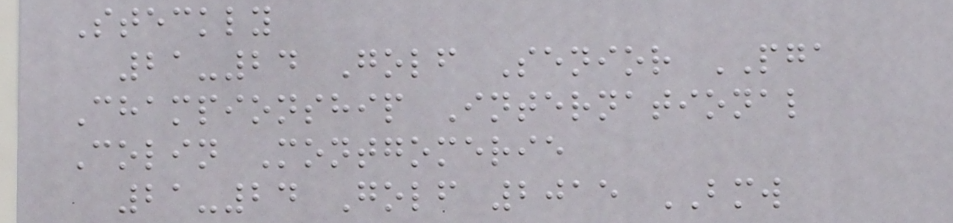Steckly
21-24 Golf Senior PGA
Championship International
Colin Montgomerie
21-24 Golf 2015 BMW
